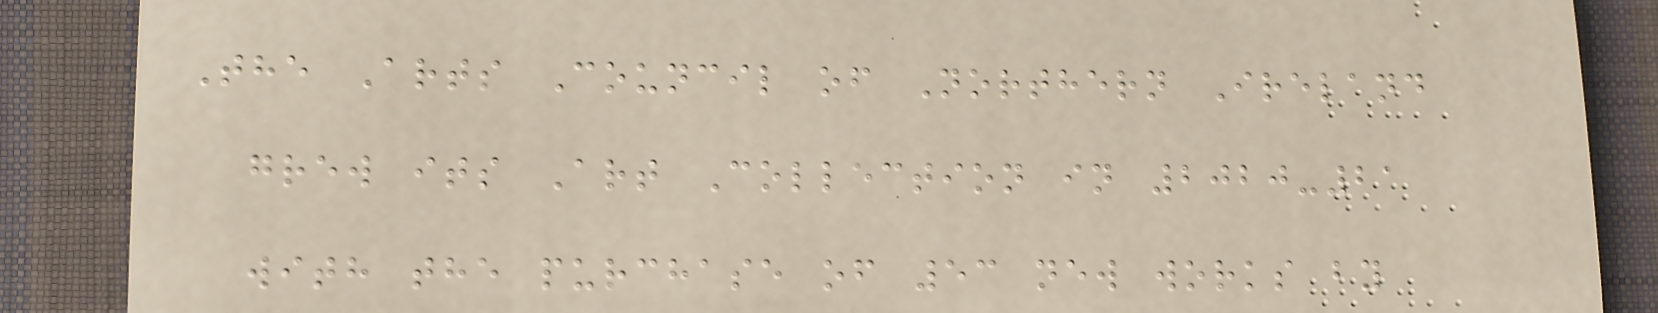The Arts Council of Northern Ireland
grew its Art Collection in 2020-21
with the purchase of 53 new works by
